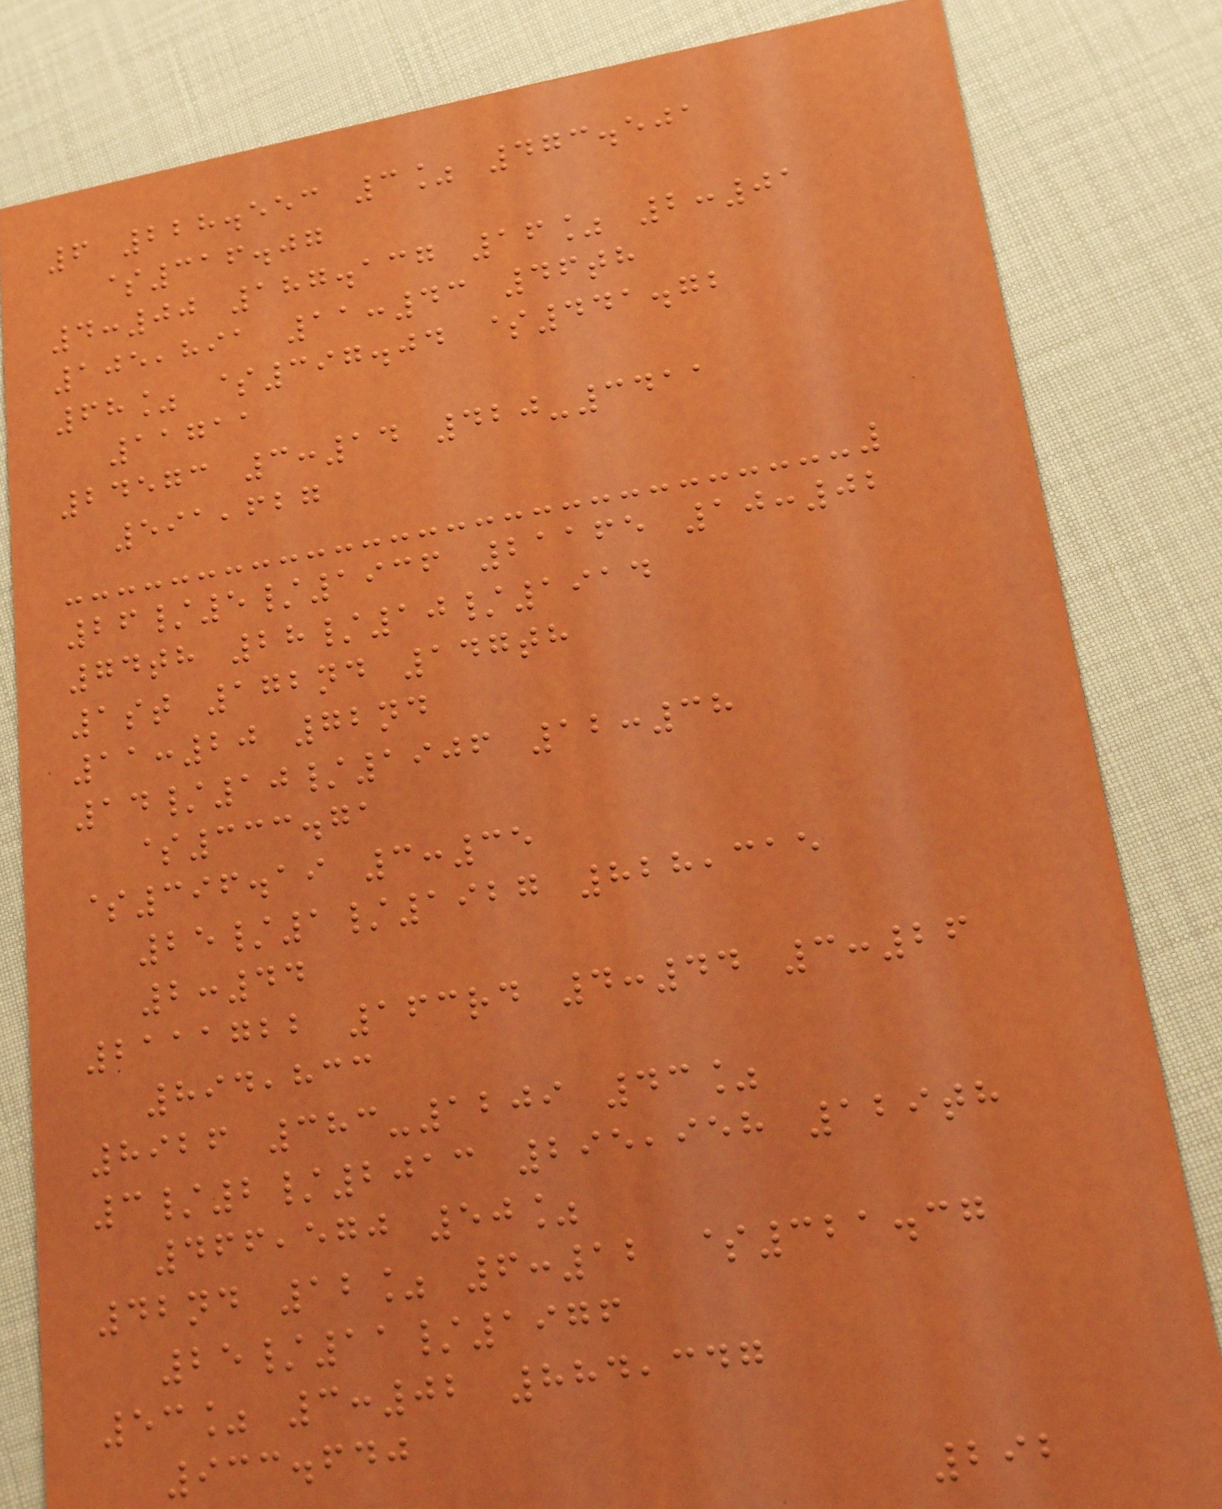6 228.553 3% 473.501
$316.07
4:00 187.137 16% 2:01
105,891 11:43 46th
68% $397.04 $441.72
11711
24573 3:14 420-3411
591,627
26/5/1936 21165 10:02
74th 28/10/1914
1st 172nd 147th
11:20 72nd
14/10/1906 12:38
$333.71
$396.19 3:35
25/1/1927 828,315
2:44
2111722 163rd 4:44 3:26
894,833
8926 383-1209 43%
3/2/2013 295,958 129th
466,570 50%
42nd 12% 6:12 $321.37
25/11/1976
53% 3:02 884,347
933.640
292
